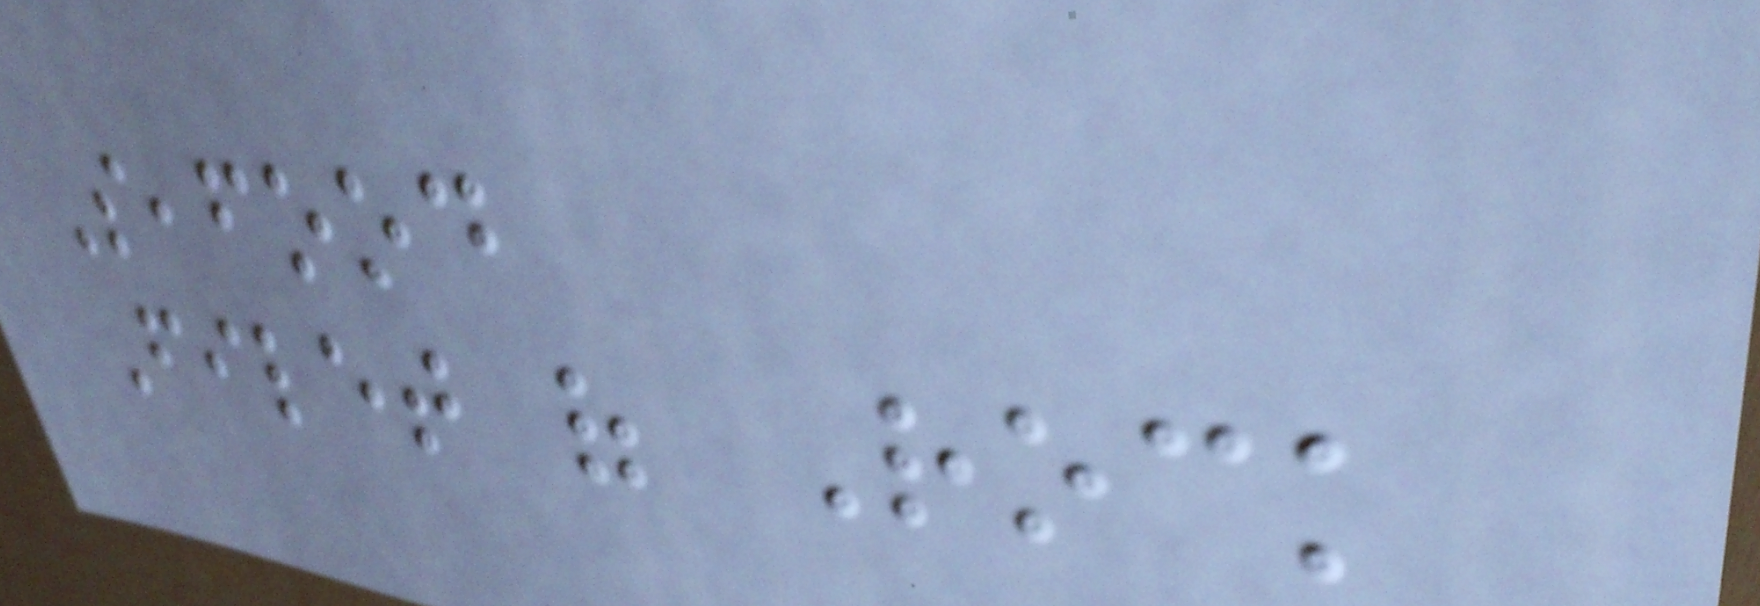Seafood
Filet of Rock
